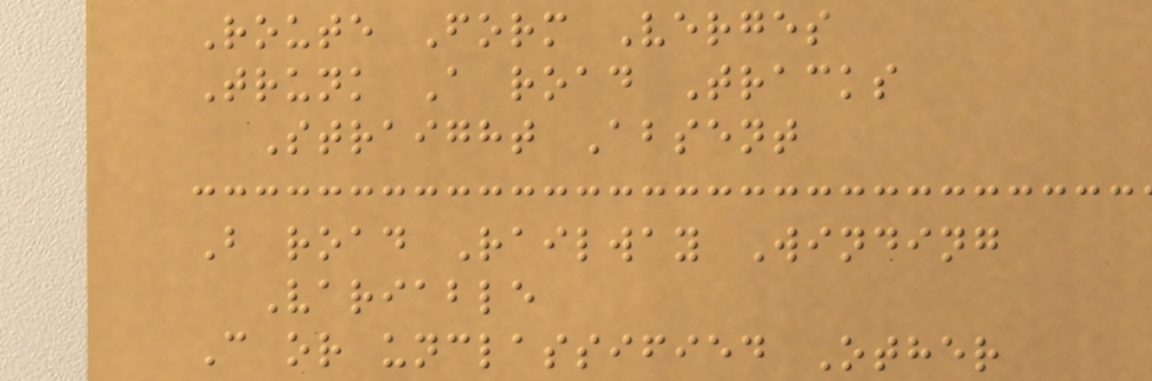Route Form Verges
Trunk A road Tracks
Straight Absent
B road Railway Winding
Variable
C or unclassified Other
